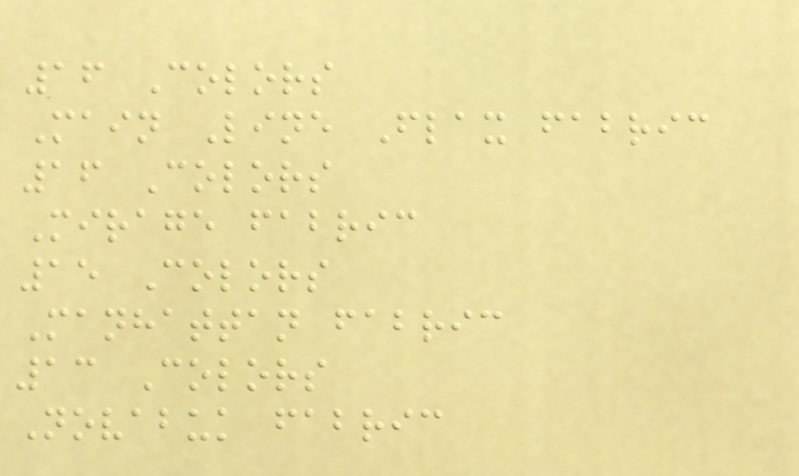16 Colors
Main Line Flax fabric
16 Colors
Mirage fabric
15 Colors
Manhattan fabric
13 Colors
Novabuk fabric
